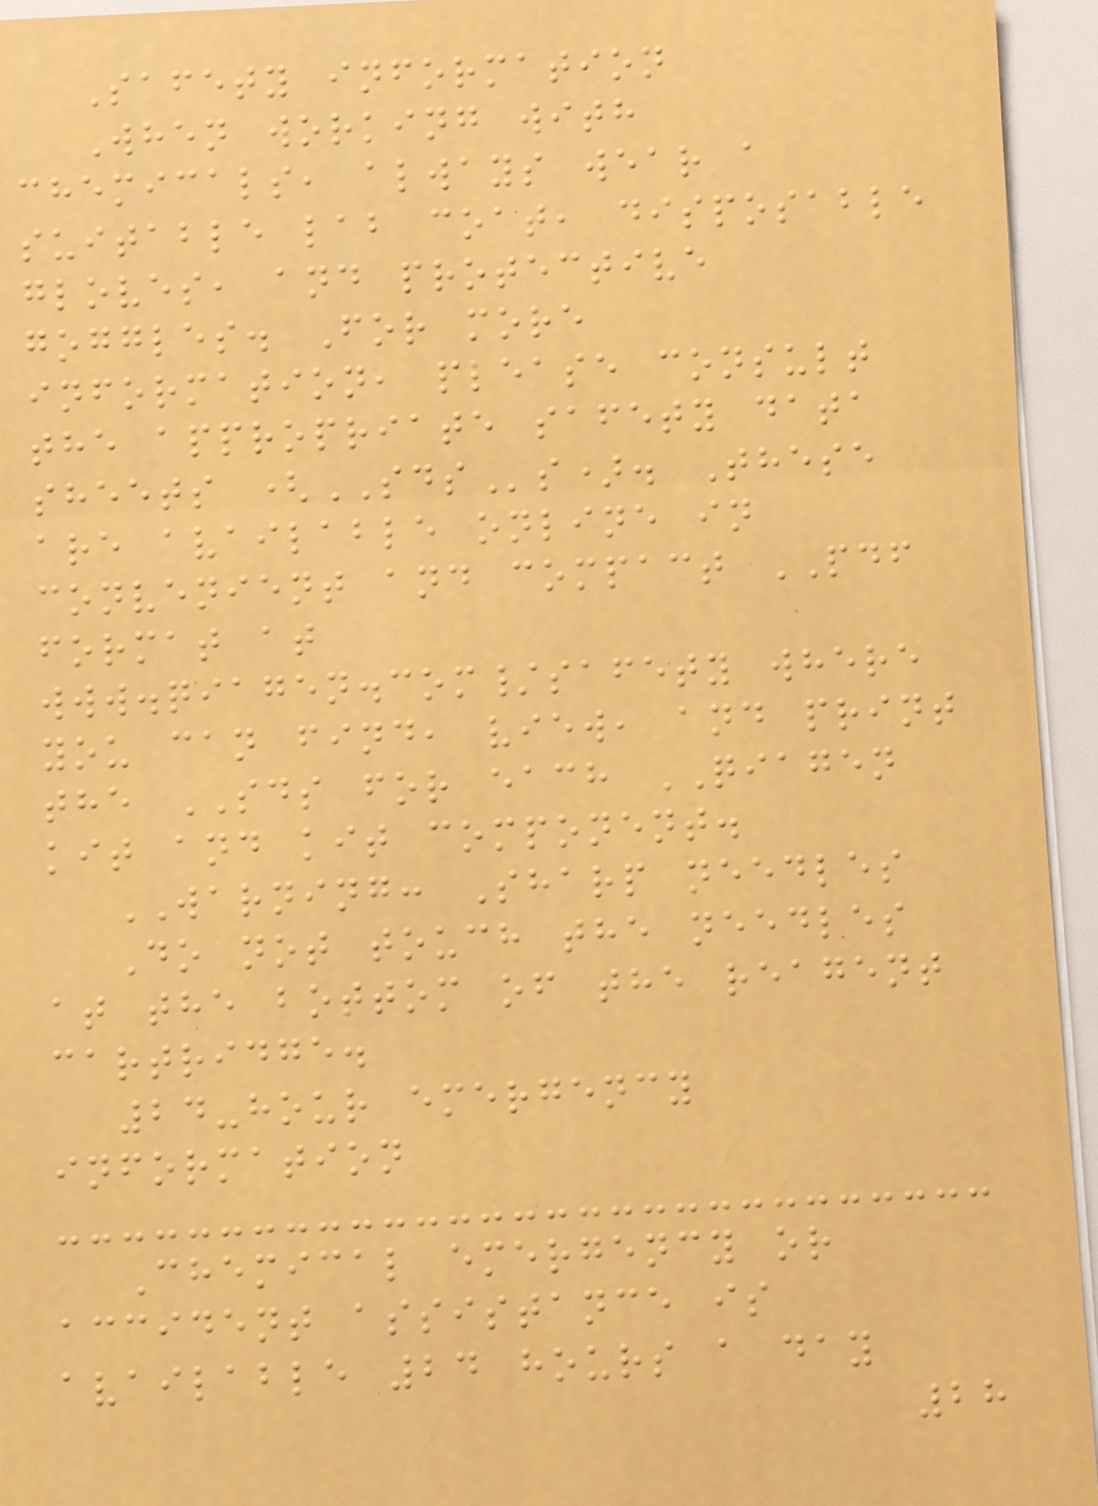Safety information
When working with
chemicals, always wear a
suitable lab coat, disposable
gloves, and protective
goggles. For more
information, please consult
the appropriate safety data
sheets (SDSs). These
are available online in
convenient and compact PDF
format at
www.qiagen.com/safety where
you can find, view, and print
the SDS for each QIAGEN
kit and kit component.
WARNING: Sharp needles
Do not touch the needles
at the bottom of the reagent
cartridge.
24-hour emergency
information
Chemical emergency or
accident assistance is
available 24 hours a day
28
